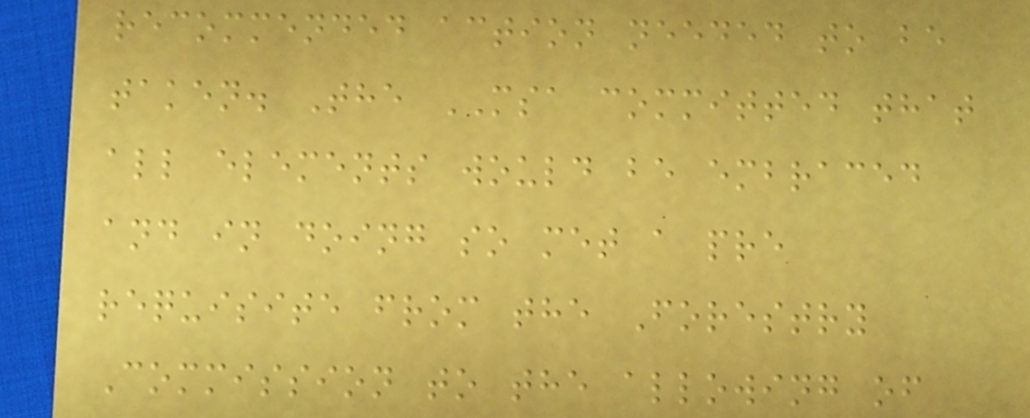recommended action needed to be
taken. The MSA committed that
all elements would be embraced
and in doing so met a pre
requisite from the Forestry
Commission to the allowing of
